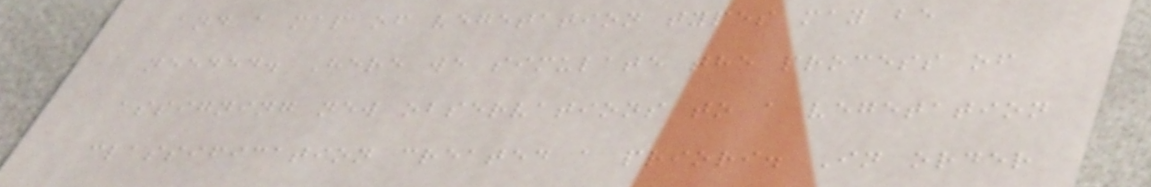and a map of vegetation types may be
needed. Here we simulate the process of
assigning new observations to a vegetation
classification created a priori. In order
